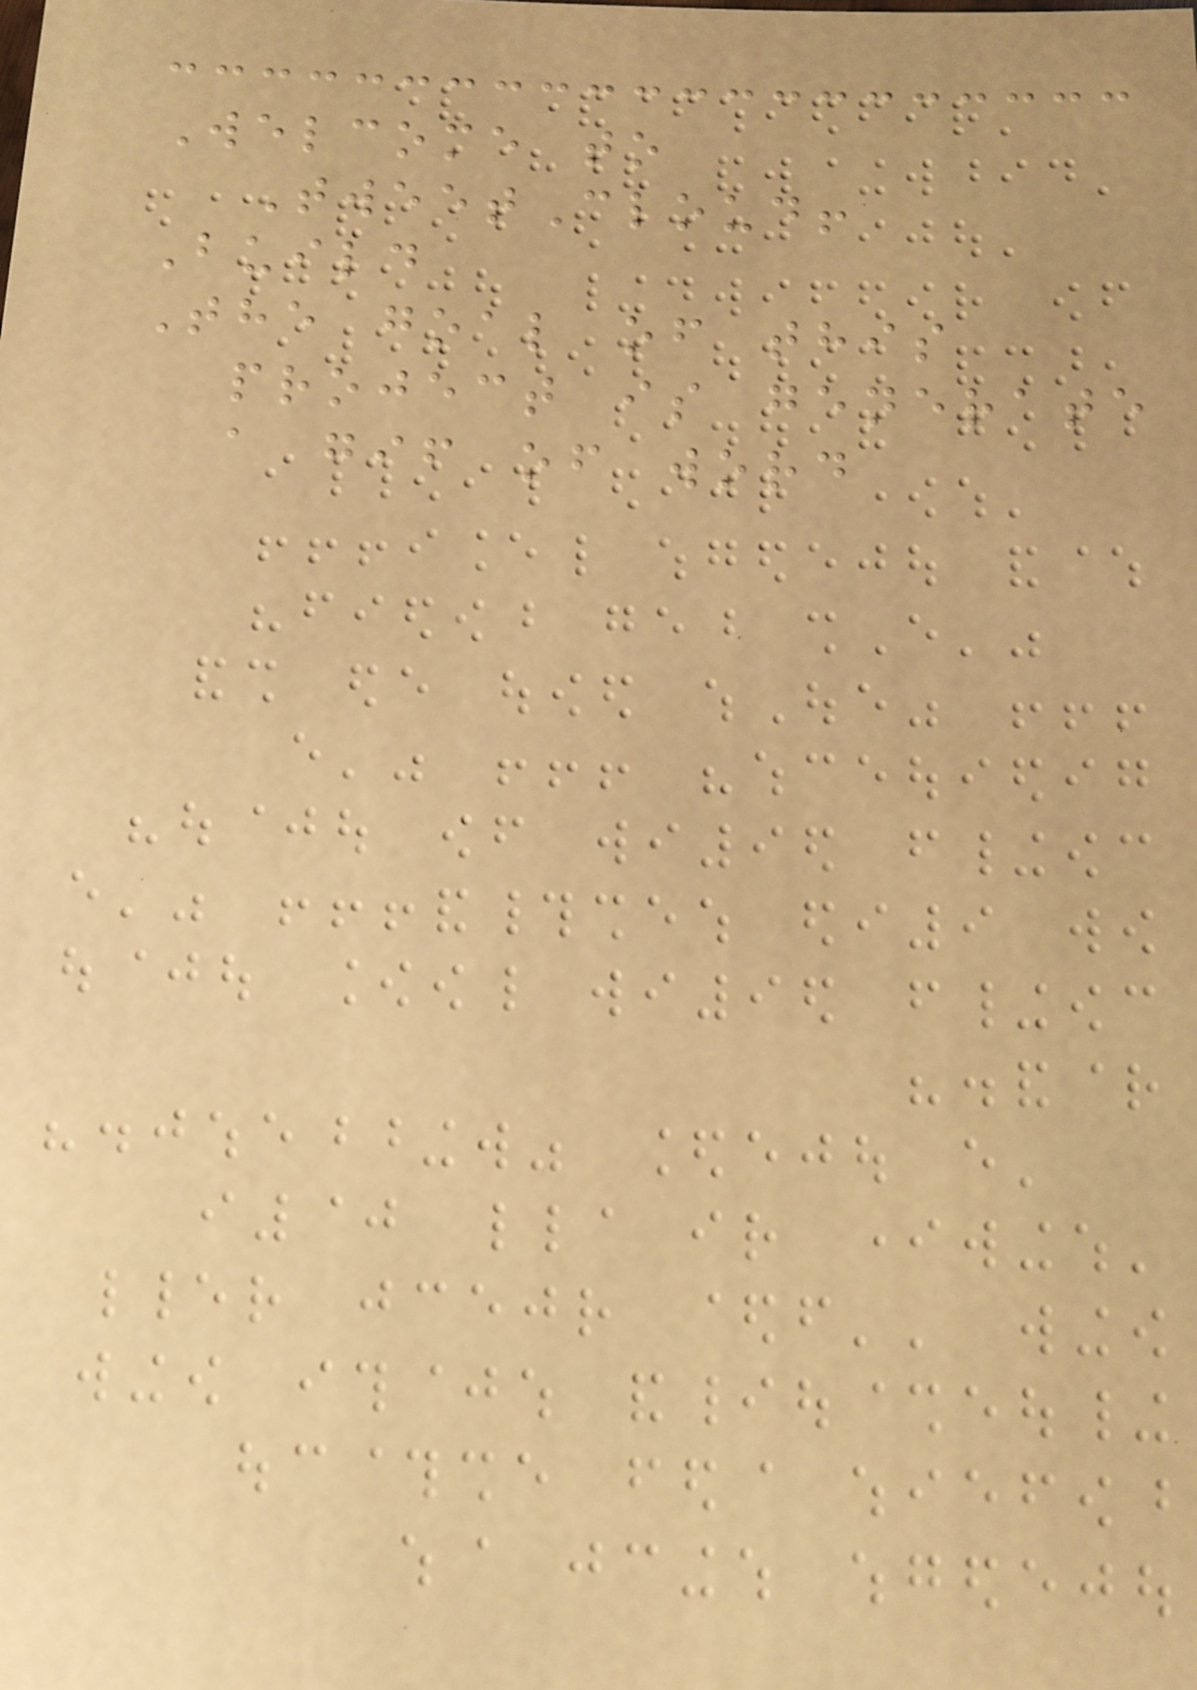Welcome to
TweetCloud!
Build
The goal of this
project is generate
a gif of word
